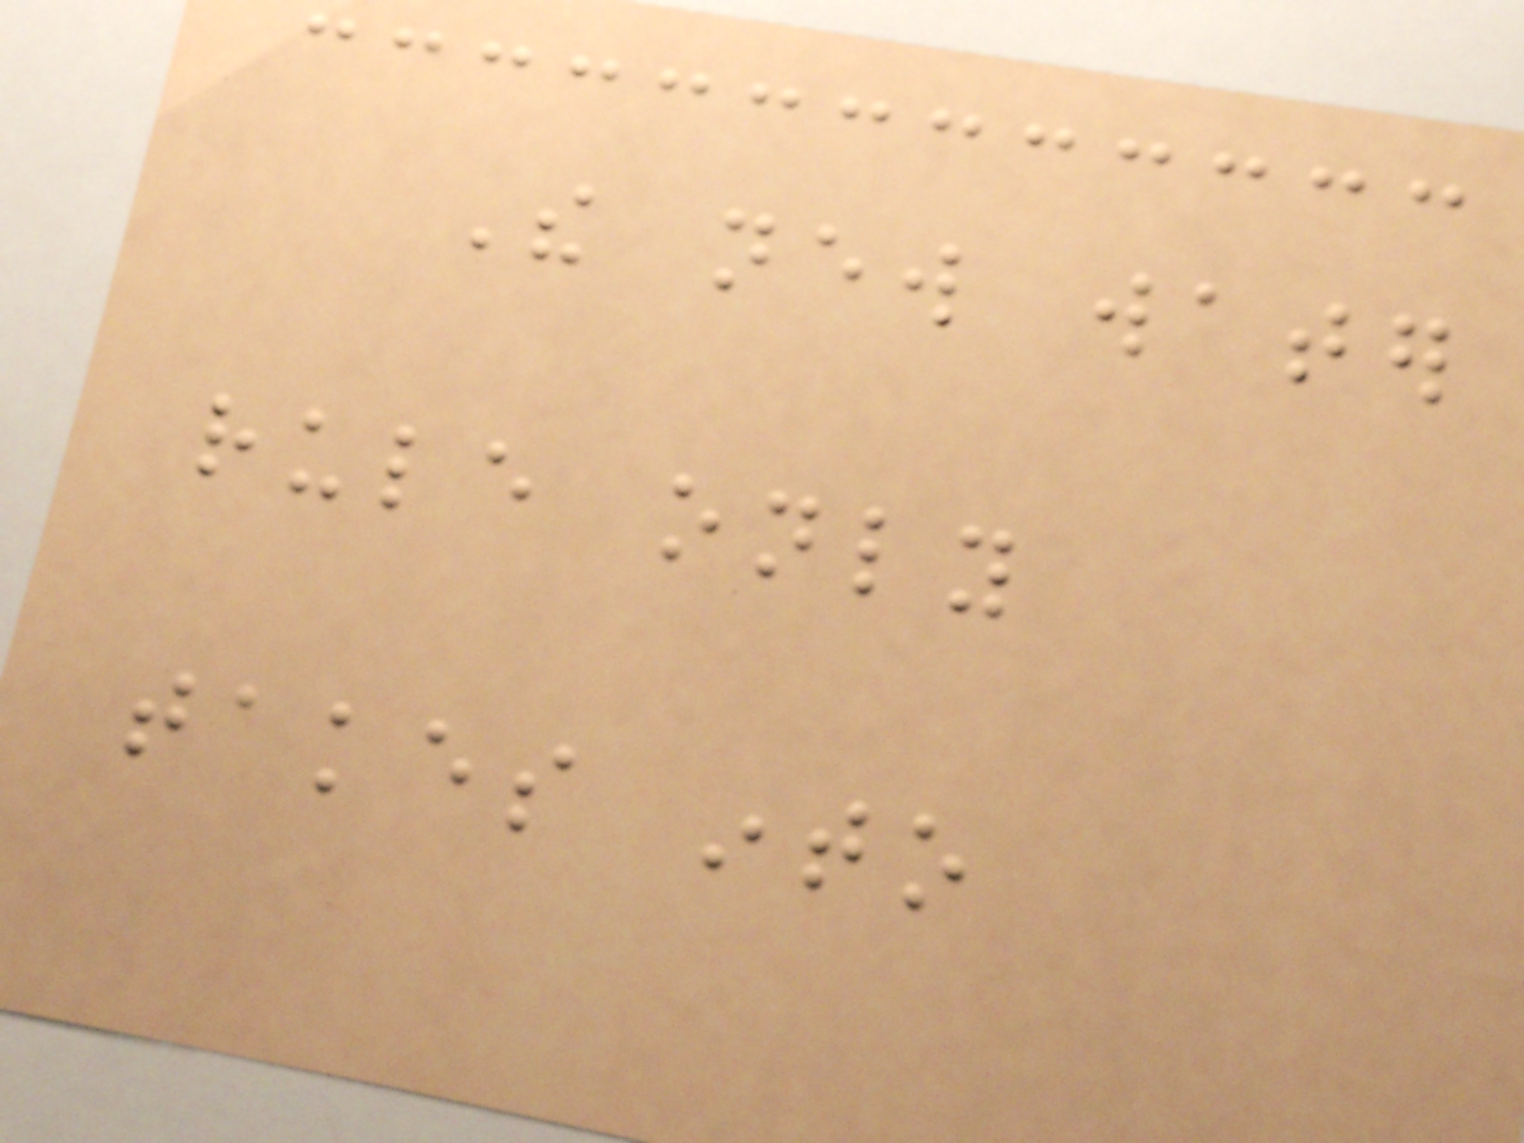The new water
rule only
takes into
